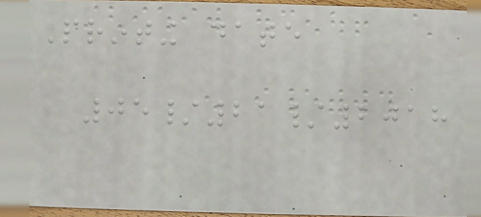Printing date
05/21/2018
